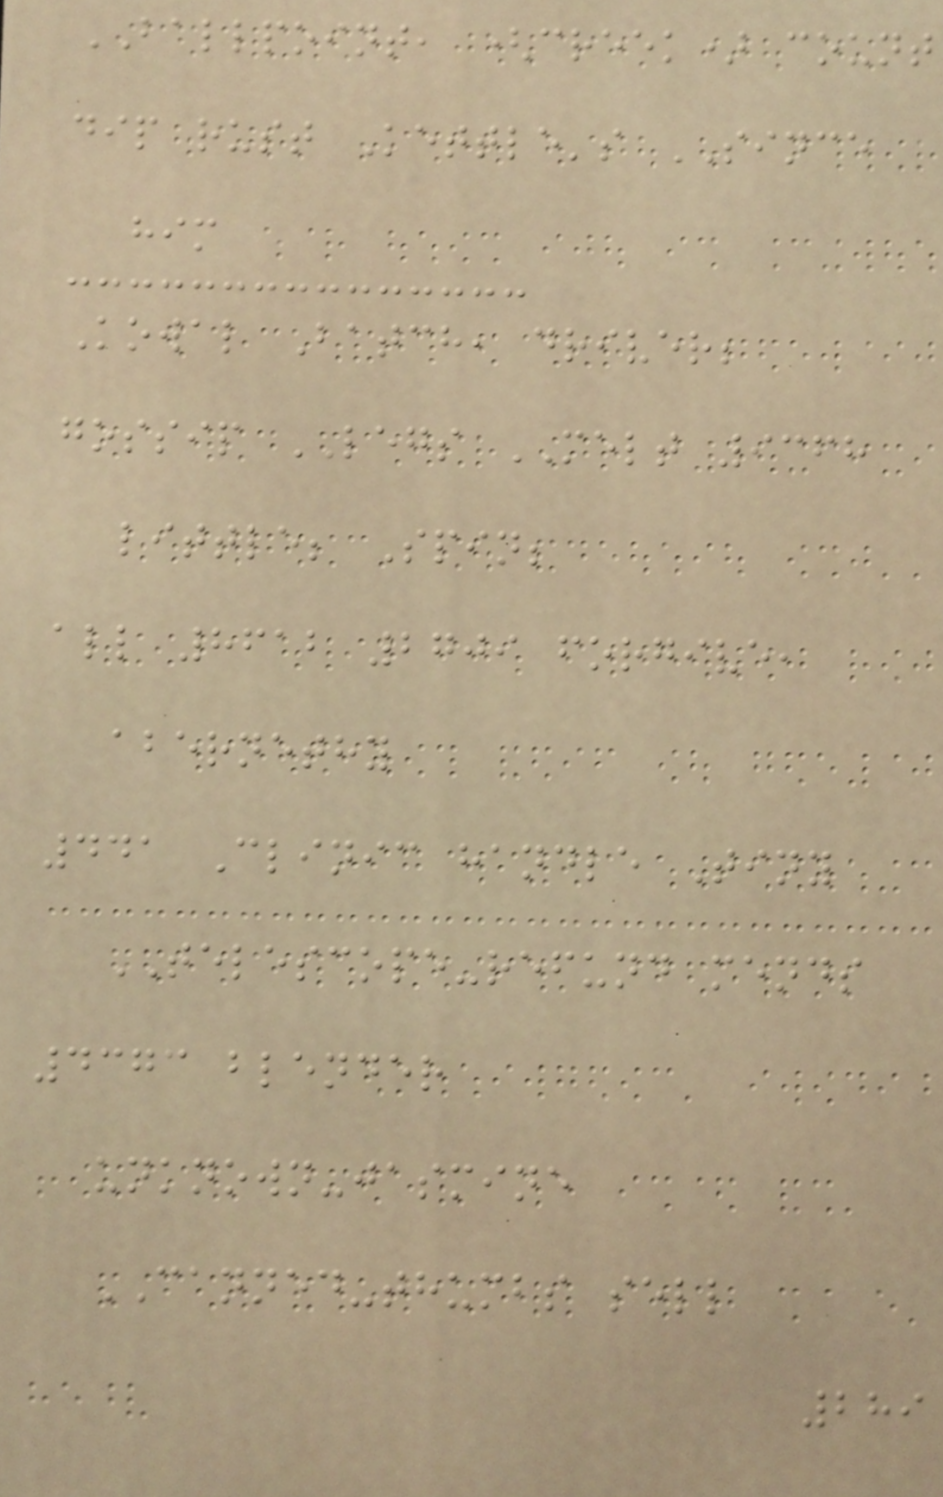BALLPOINT, (creek) count
dip rust Kettle's SINCE
him
Kowal Batch, driver;
gossip LEGS MELT 9368
little; Spin;
all 8612 2709 forgive,
abernethy
441 Clinic handle Tiny
TELESCOPE-refund mends
4373 blender
unknown-jasmine
CANNED-thumbs sell
289
